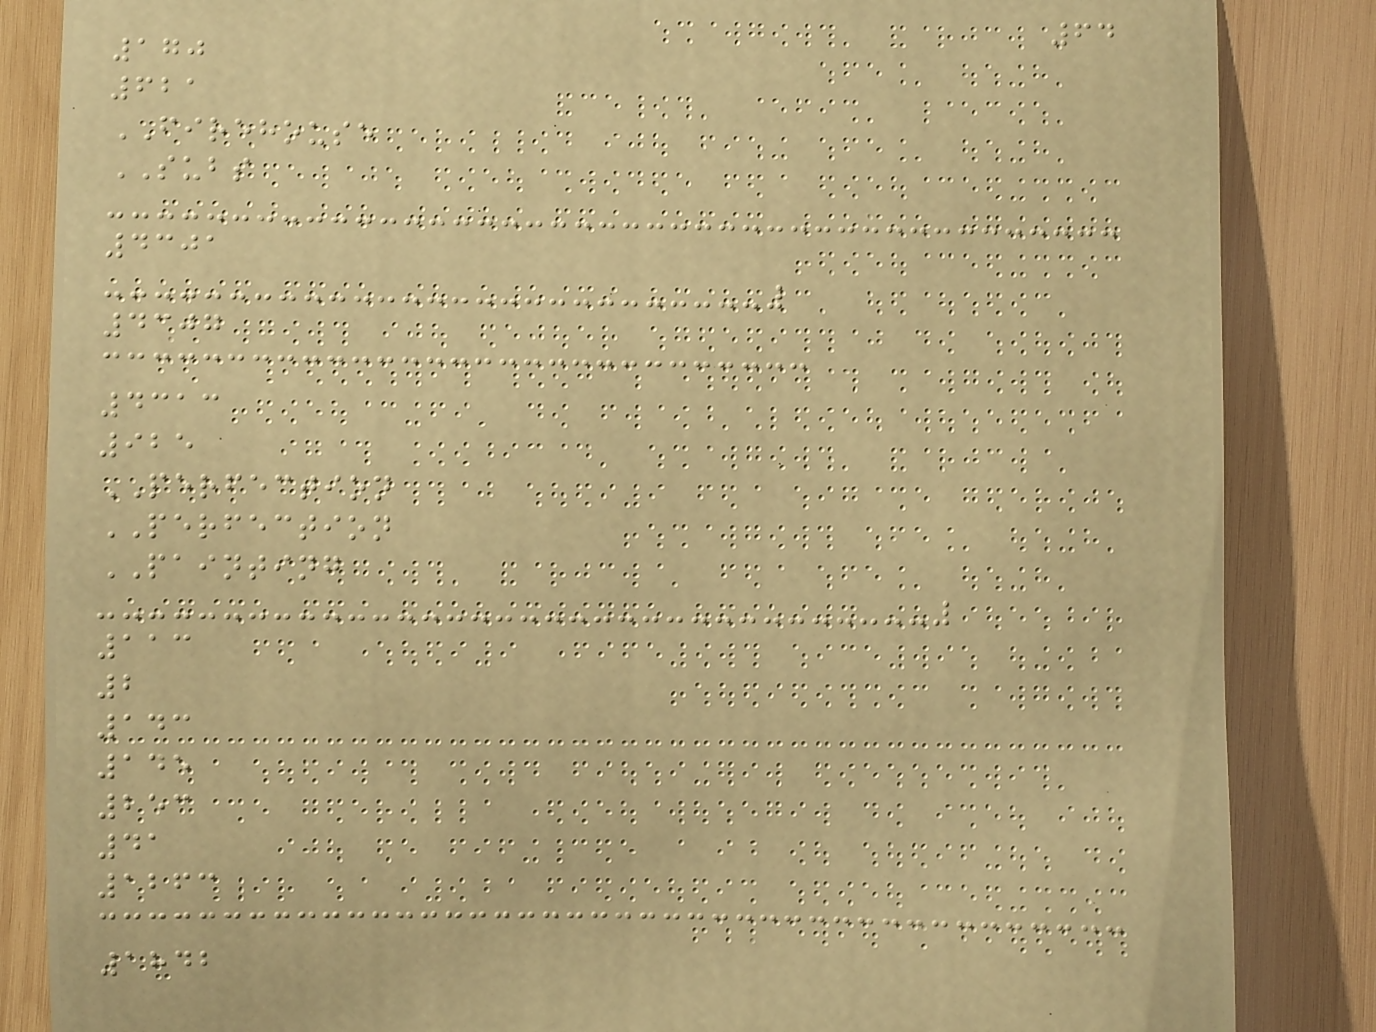64
170
621
FIREHOUSE
SUBS
4301
4307
4313
925
PERFECTION
PERFECTION
PAINTING
113
2
143
145
253
41
1263
1842
